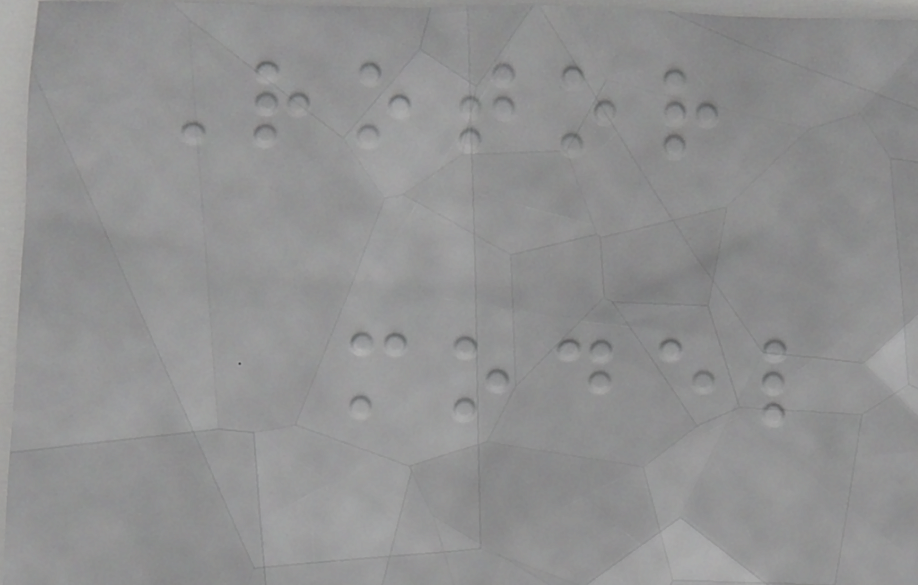Rotor
model
